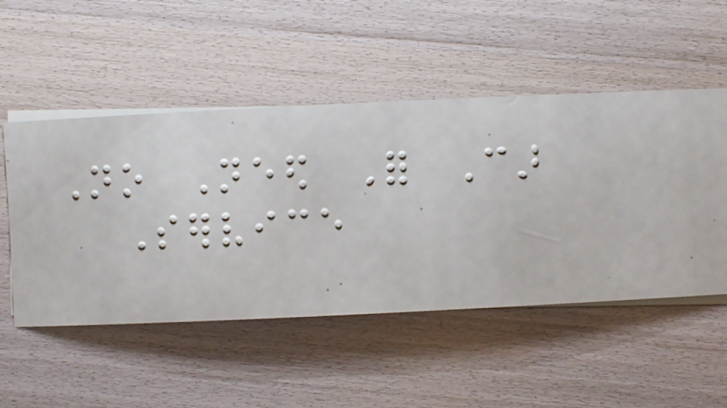No Need For Car
Service
